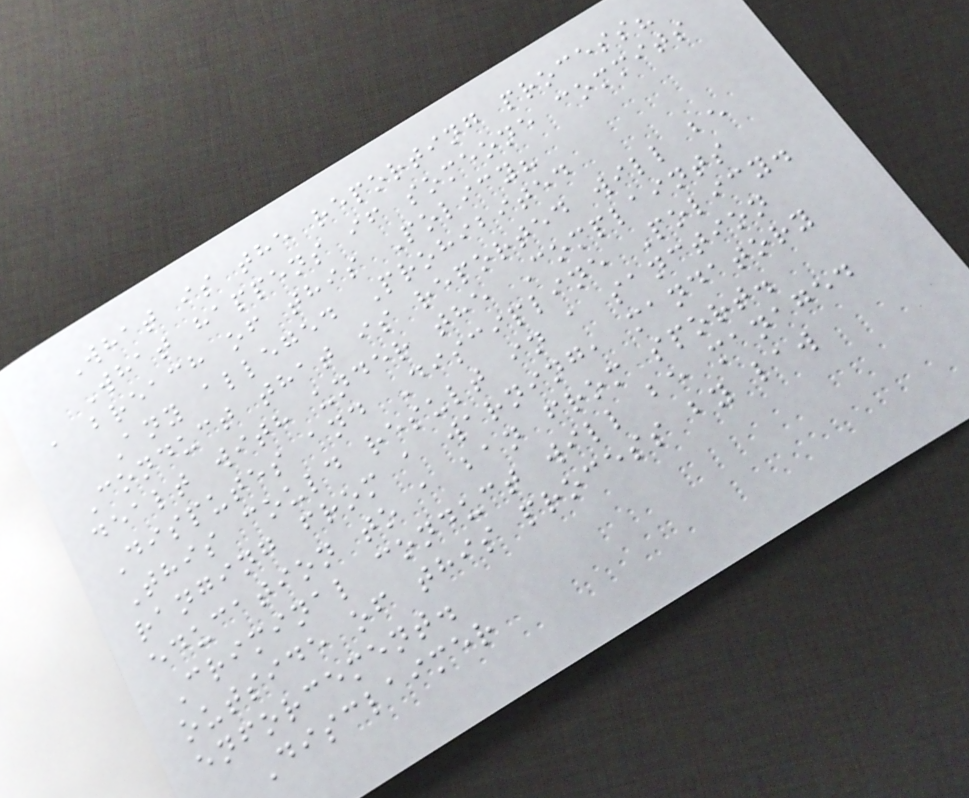What is the reporting process?
What happens if someone commits
a breach of this Policy?
Any alleged Prohibited
Conduct that is reported will be
dealt with under the Complaints
Disputes and Discipline Policy.
This could result in a sanction
ranging from a warning, mandatory
education to a ban from sport.
Criminal conduct will be managed
outside of this process by law
enforcement.
Disclaimer
